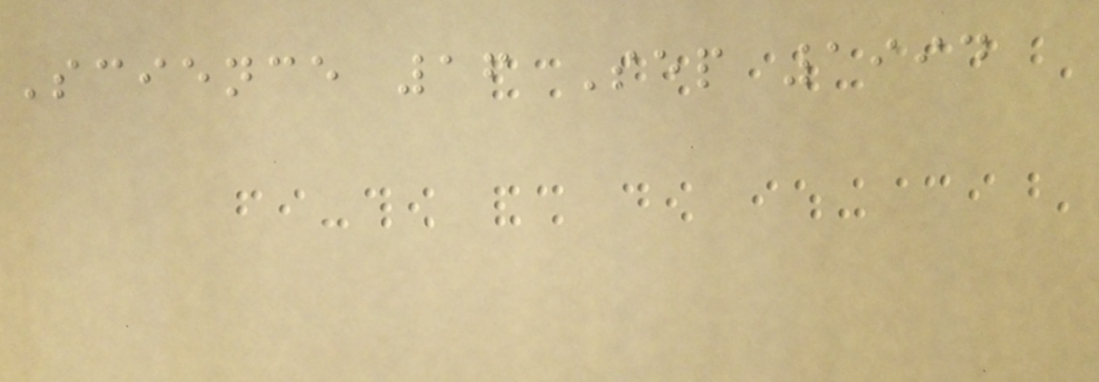Science 16 Sep 1994
